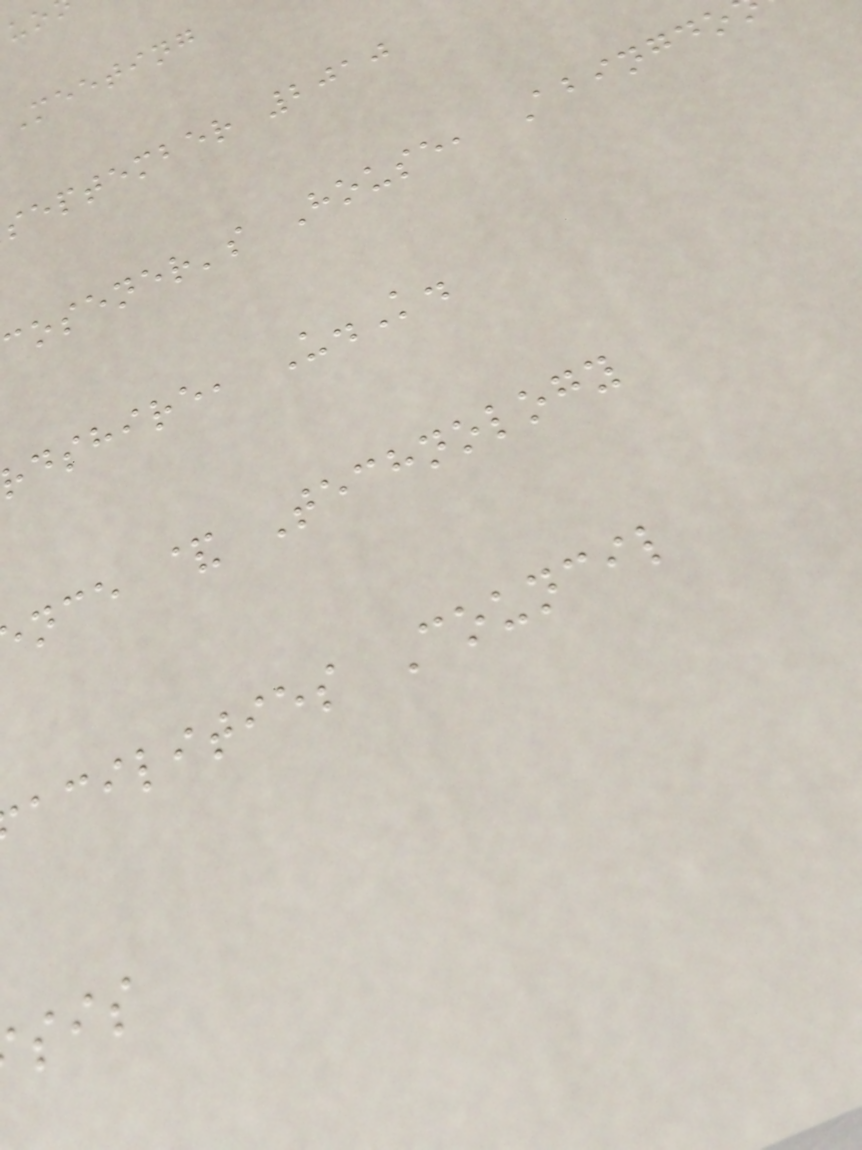Meeting
september 2010
cosener's House, Abingdo
dshire, U.K.
nce & Technology
acilities Council
